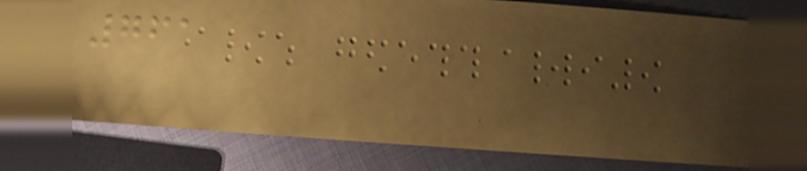761
